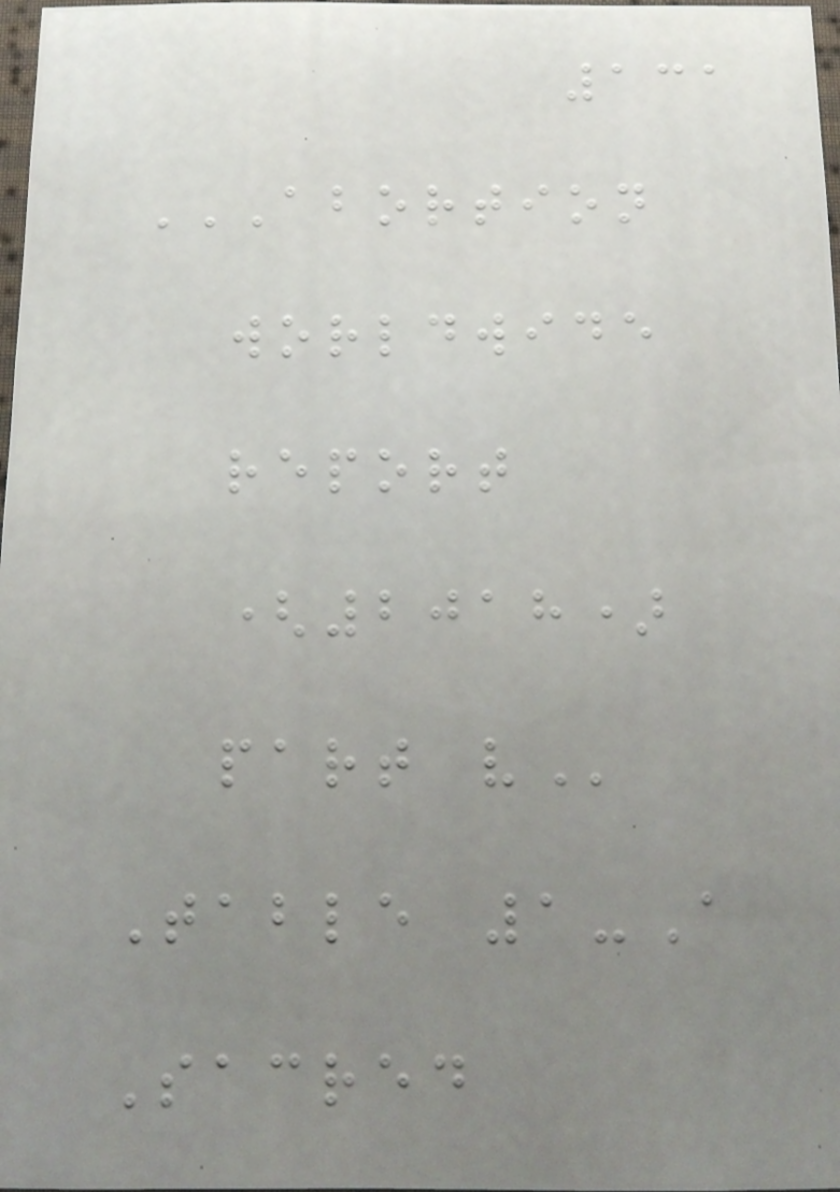131
ABORTION
WORLDWIDE
REPORT
(2018)
PART V
Table 1-A
Sacred
